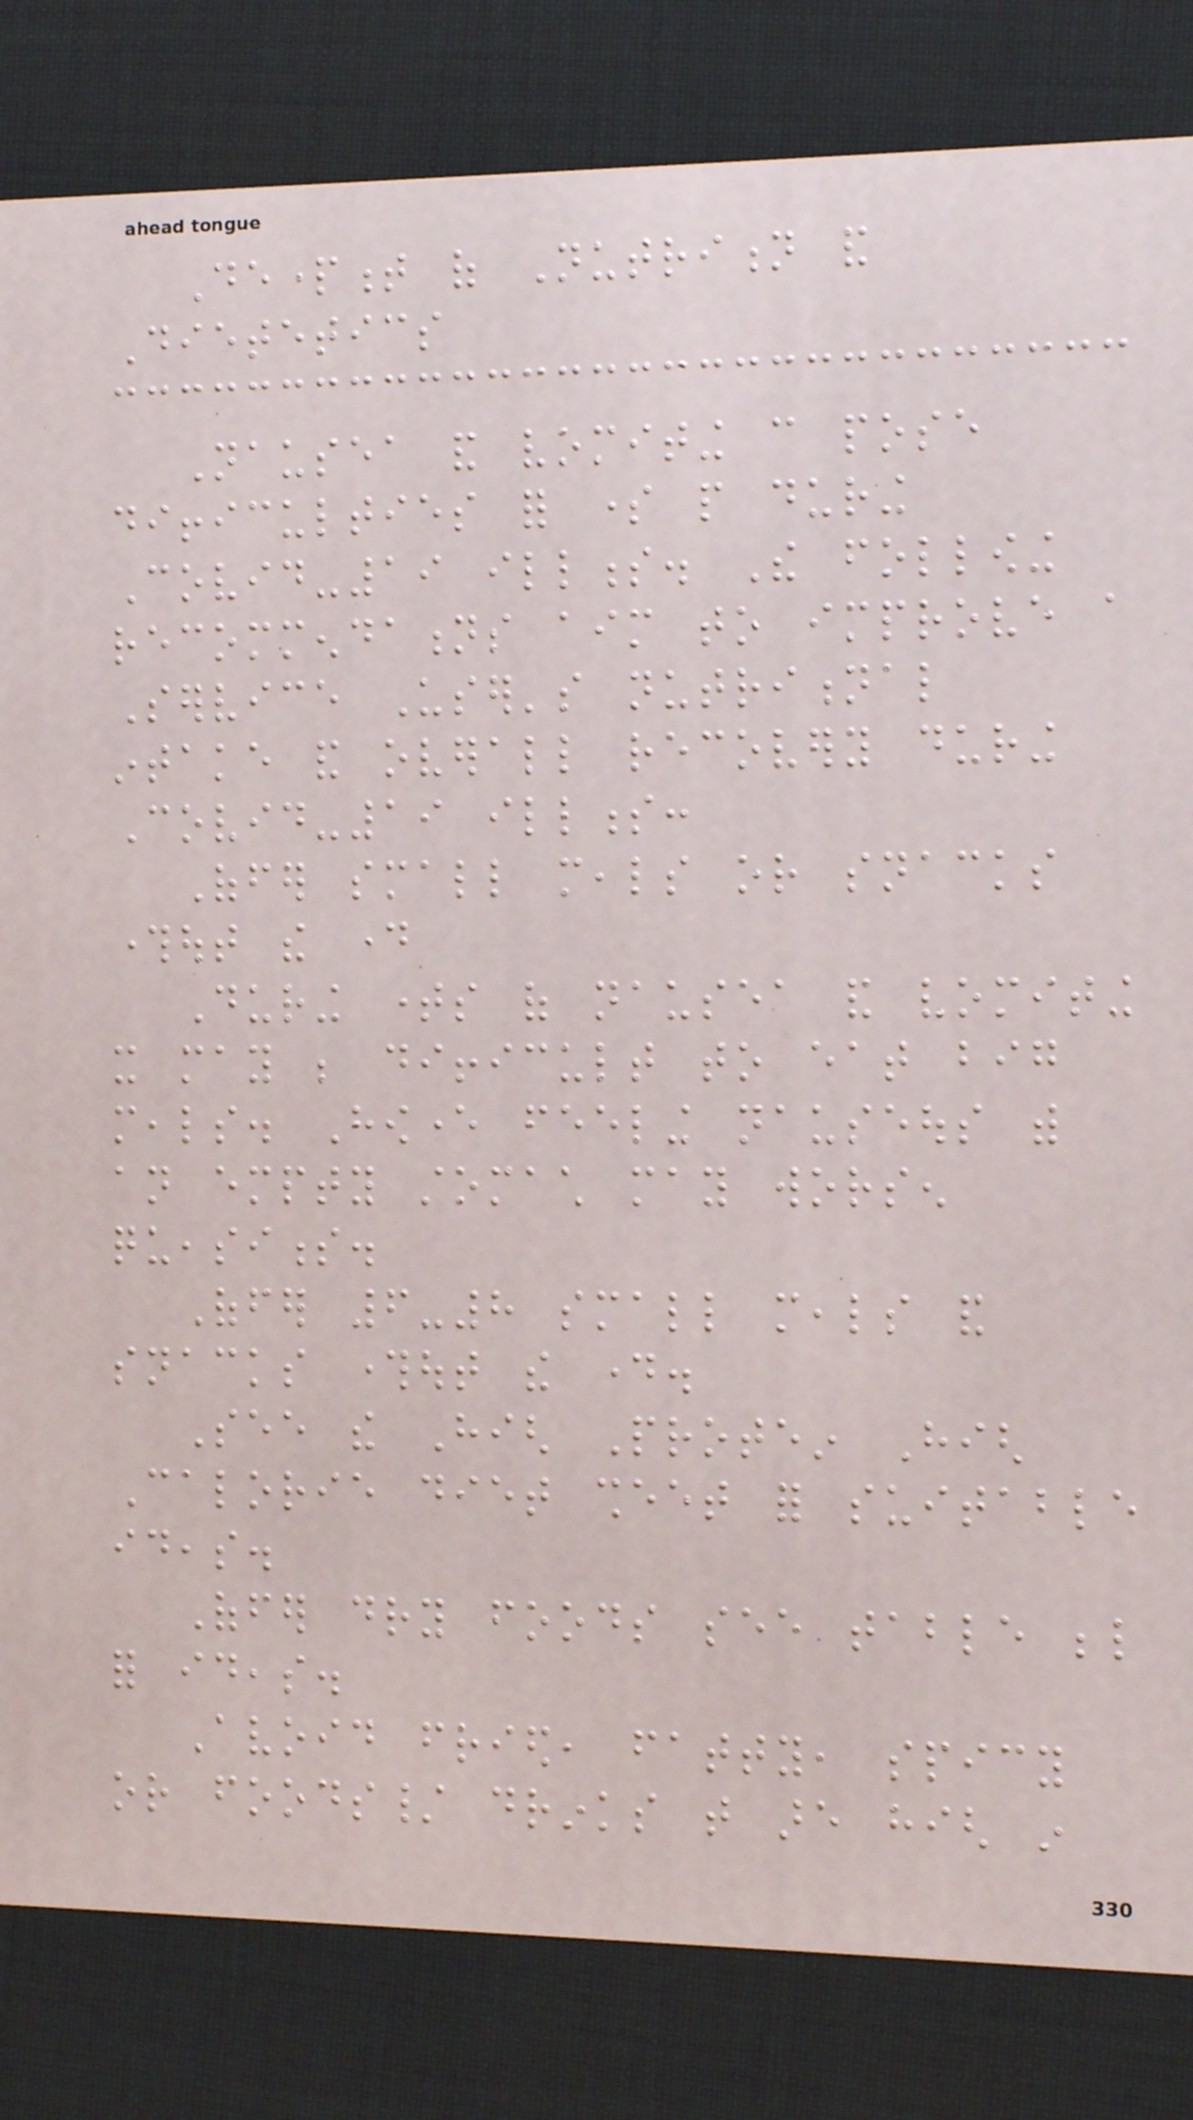Department of Nutrition and
Dietetics
Nausea and vomiting can pose
difficulties for some people during
Covid-19 illness. The following
recommendations aim to improve a
Service User's nutritional
intake and overall recovery during
Covid-19 illness:
Offer small meals or snacks
throughout the day
During times of nausea and vomiting
it may be difficult to eat big
meals. However feeling nauseous with
an empty stomach may worsen
queasiness.
Offer 6-8 small meals and
snacks throughout the day.
See the High Protein High
Calorie diet sheet for suitable
ideas.
Offer dry foods see table below
for ideas.
Avoid fried, fatty, spicy
or foods/ drinks that are high in
